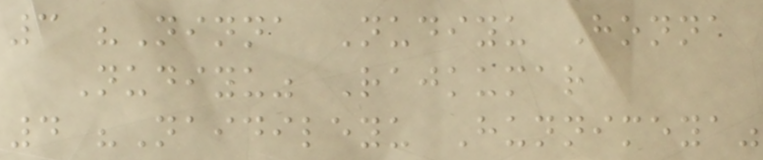3 "Ninna Nudiyu Honna
Nudiyu" Rajkumar
4 "Naidileyu Hunnimeya"
